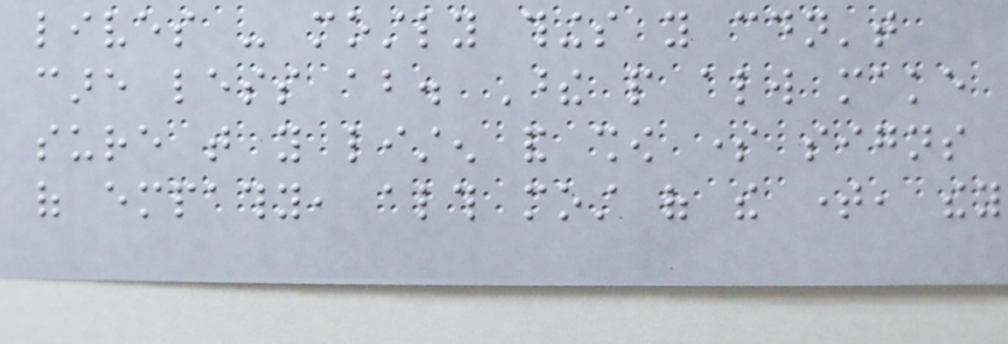lives - mostly things you couldn't
care less about. These people always make
sure that you listen and show some signs
of empathy, although most of the time, they
